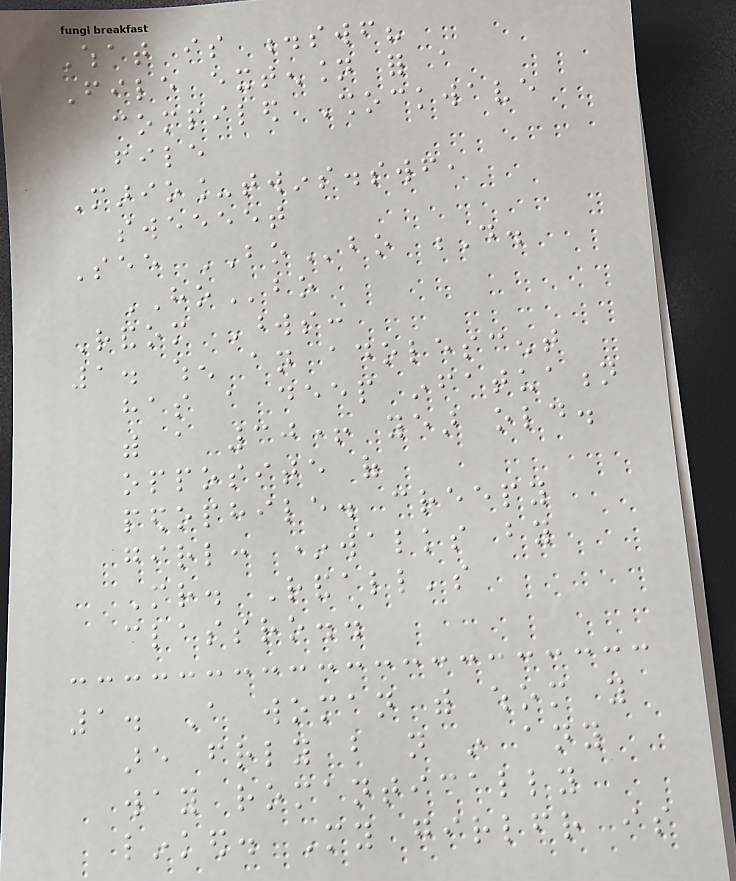What is .swf?
File extension for a
compiled Shockwave
file
Mario_twins.swf,
sweeeet
See BObo D.
HObo
Random Words:
1. when an adolescent
has a deep infatuation
with a 30+ year old.
opposite of
pedophile. creepy
girl: *walks by
Mr. Randall's
classro..
1. A woman with whom you
are friendly but not in any
way romantically
linked. My girlfriend is
